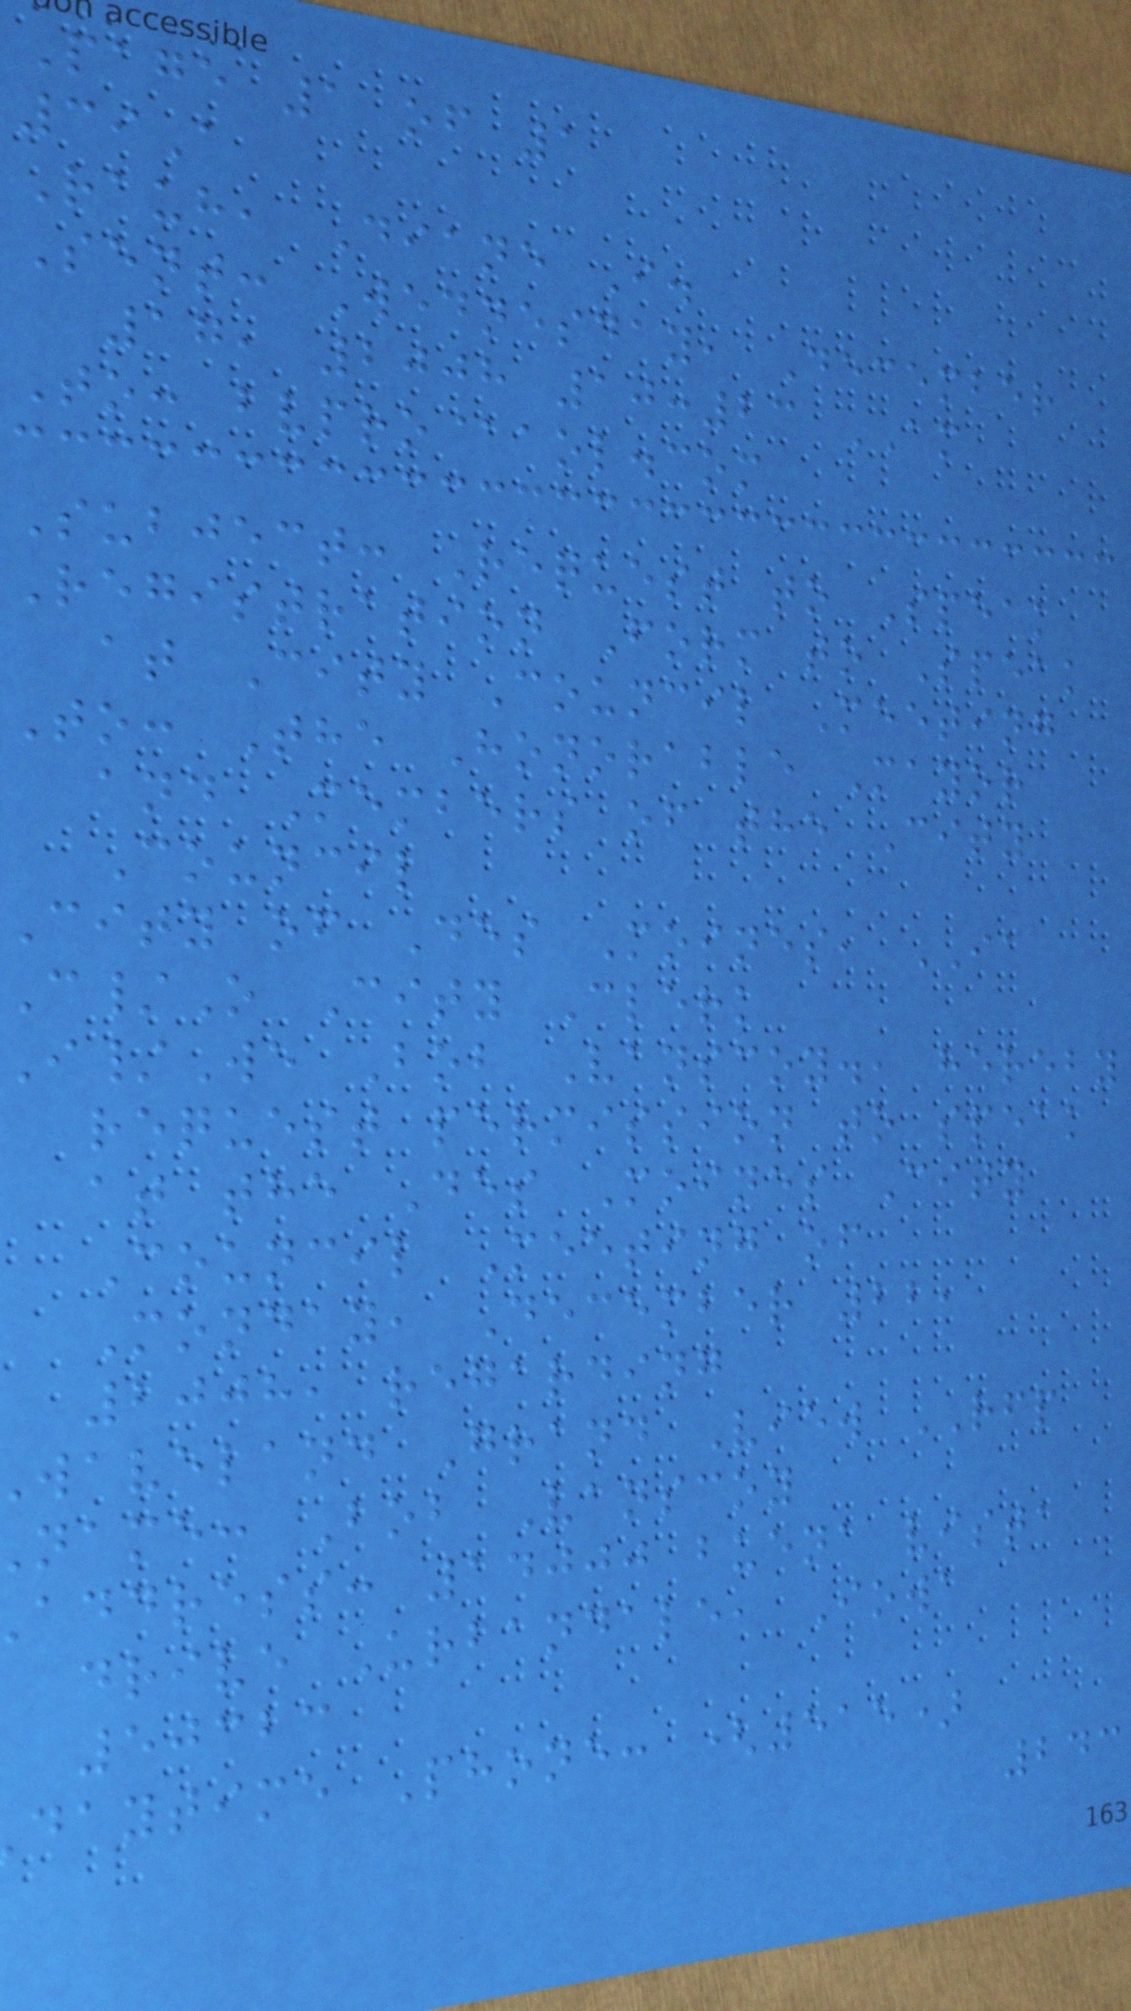Page 1 of 1
39A
Rauh, Diane I.
Sent: Wednesday, December
17, 2008 10:23 AM
To: bvpro@aol.com
Subject: Request to Speak
Registration Form to Speak
at City Council Meeting
To: The Honorable Mayor
and Members of the City
Council
City of Des Moines, IA
C/O City Clerk
/We Bob Vanscoy., hereby
request permission to speak
at the Des Moines City
Council Meeting of
Monday, December 22,
2008, regarding
waveland Grand View RFP
name: Bob Vanscoy
address: 14000 buena vista
drive Urbandale, Iowa
50323
daytime Phone: (515)
243
